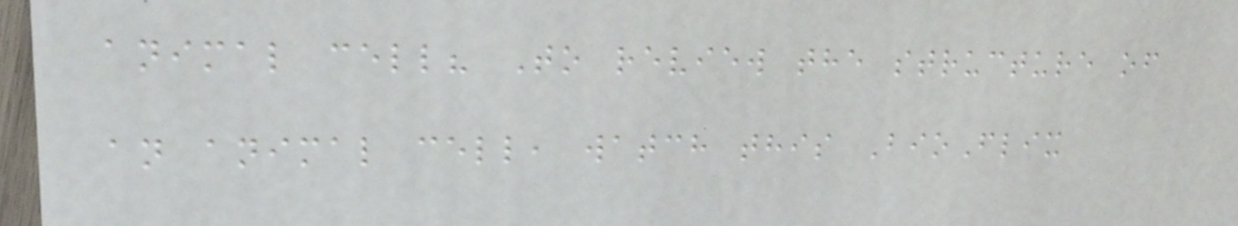animal cell? To review the structure of
an animal cell, watch this BioFlix
